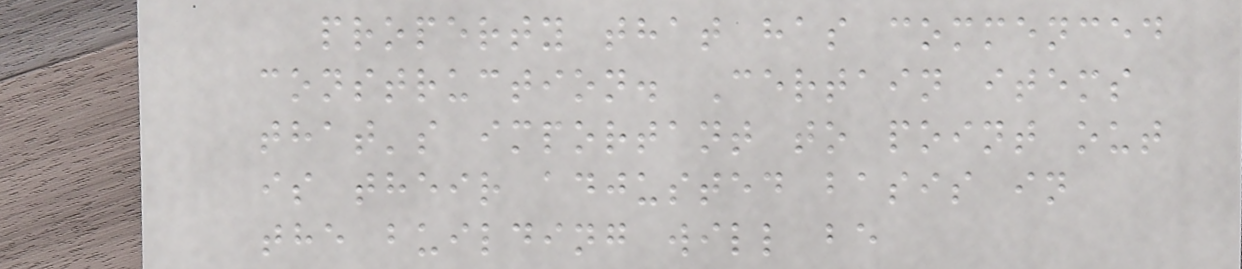property that has commenced
construction. Certain items
that's important to point out
is their adjusted basis in
the building will be
